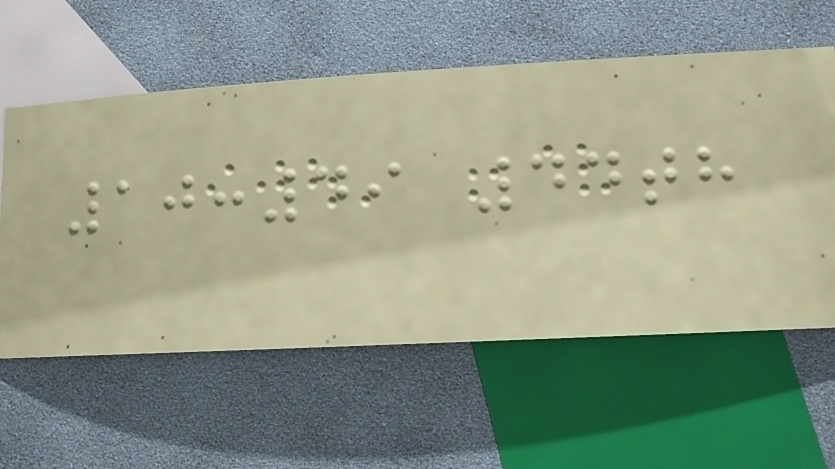10:49 44th
